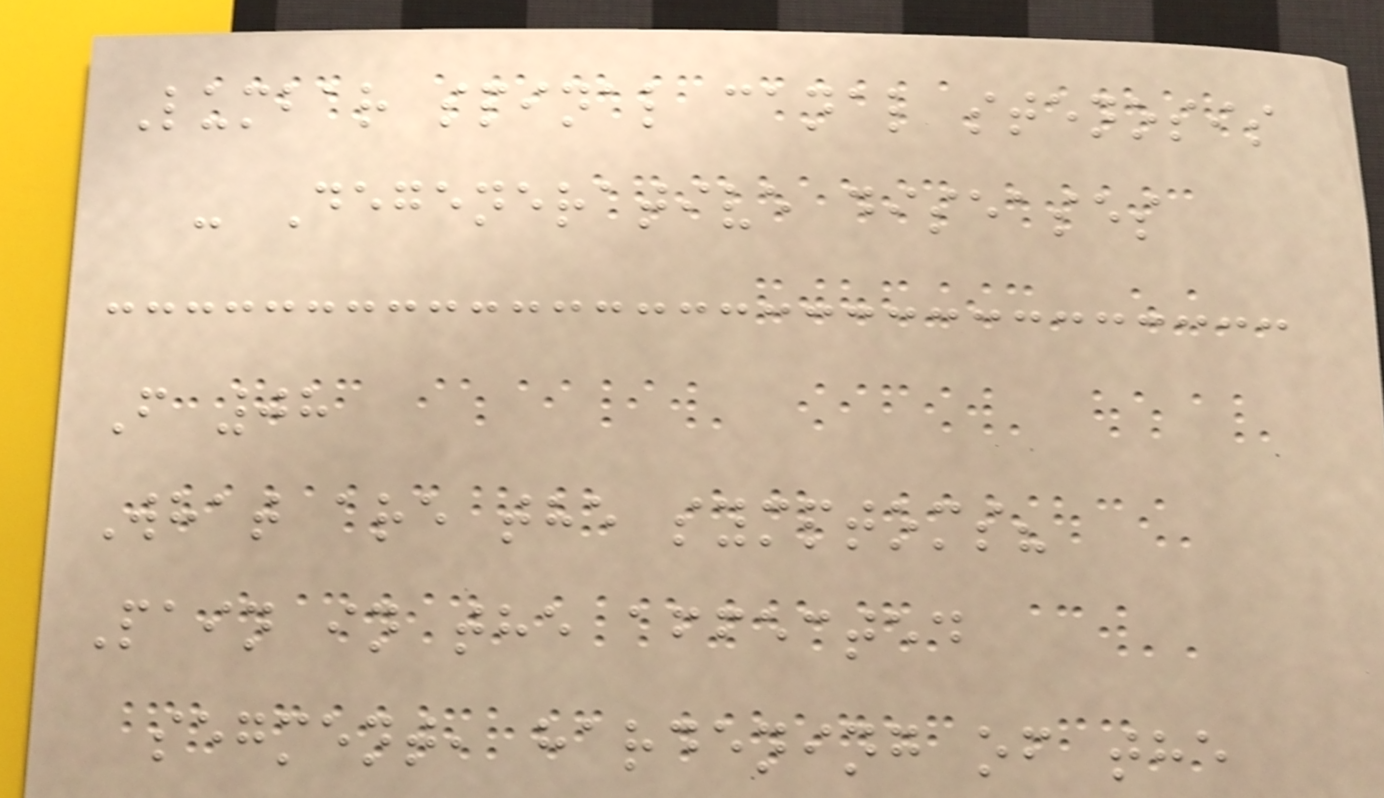Lumbar spinal canal stenosis
- Degenerative diseases
F 08
What are the symptoms?
Pain in the affected
segment, hardening of the
